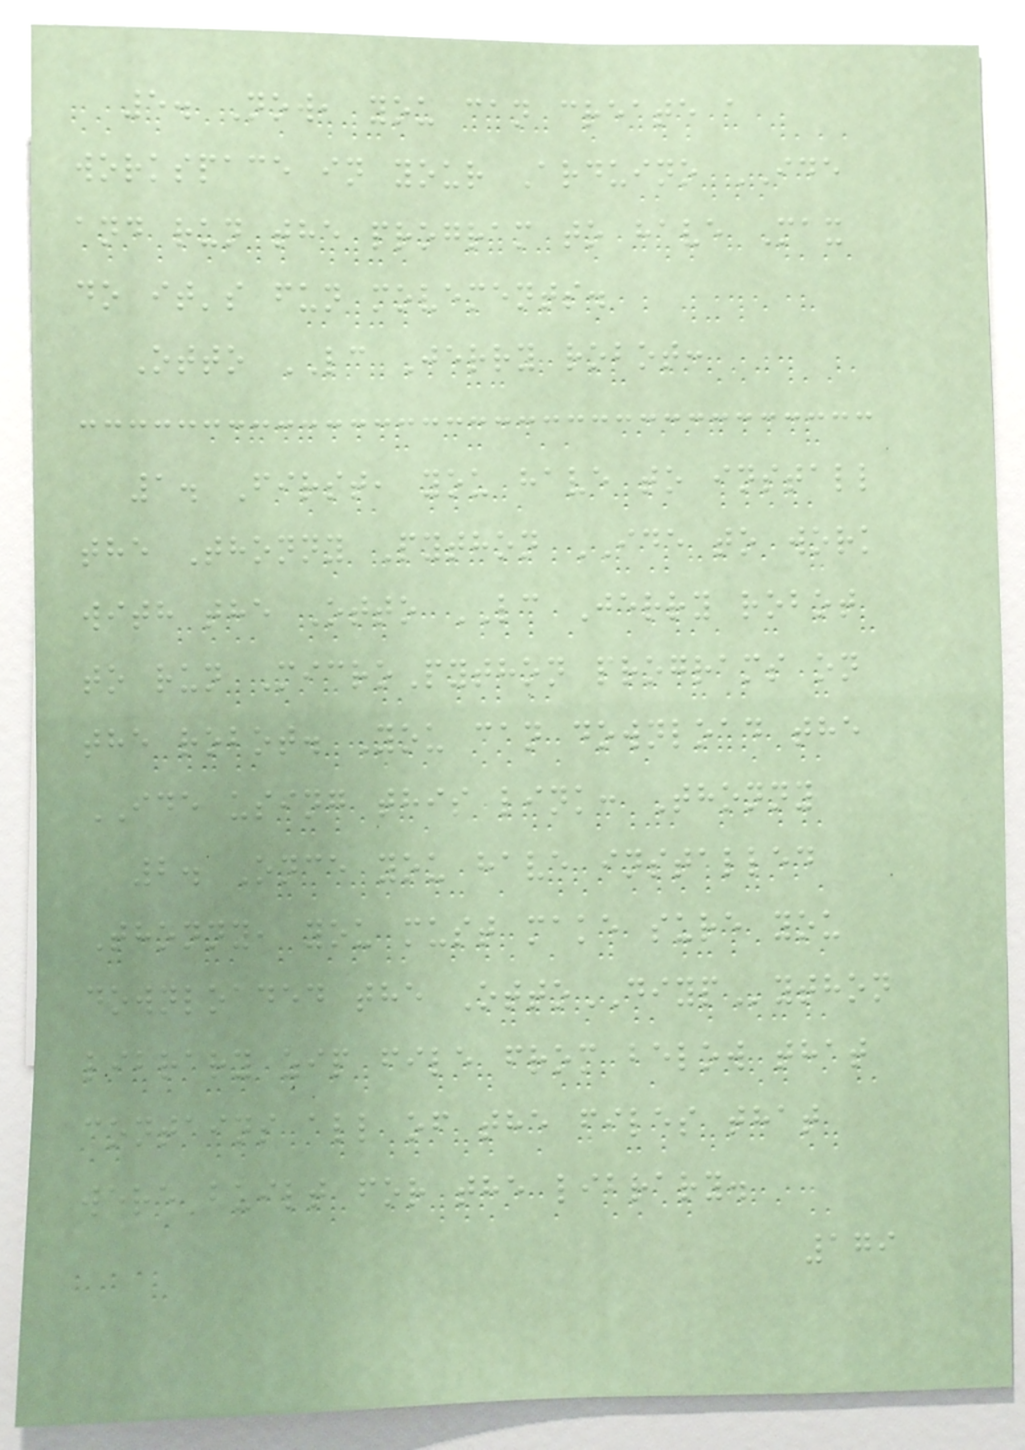5. Now, you can create a
workspace in your Arduino IDE
and run the program to have Max
do it's fun movements.
Otto LC Jerry robot:
1. First, you have to install
the Thonny Python IDE to work
with the Otto LC Jerry robot
to run MicroPython programs on
the robot. You can download the
IDE using this link: Thonny
2. Once you have installed
Thonny, you must make sure you
downloaded the OttoDIYPython
library zip file from below that
contains all of the files that
were built for the library.
179
